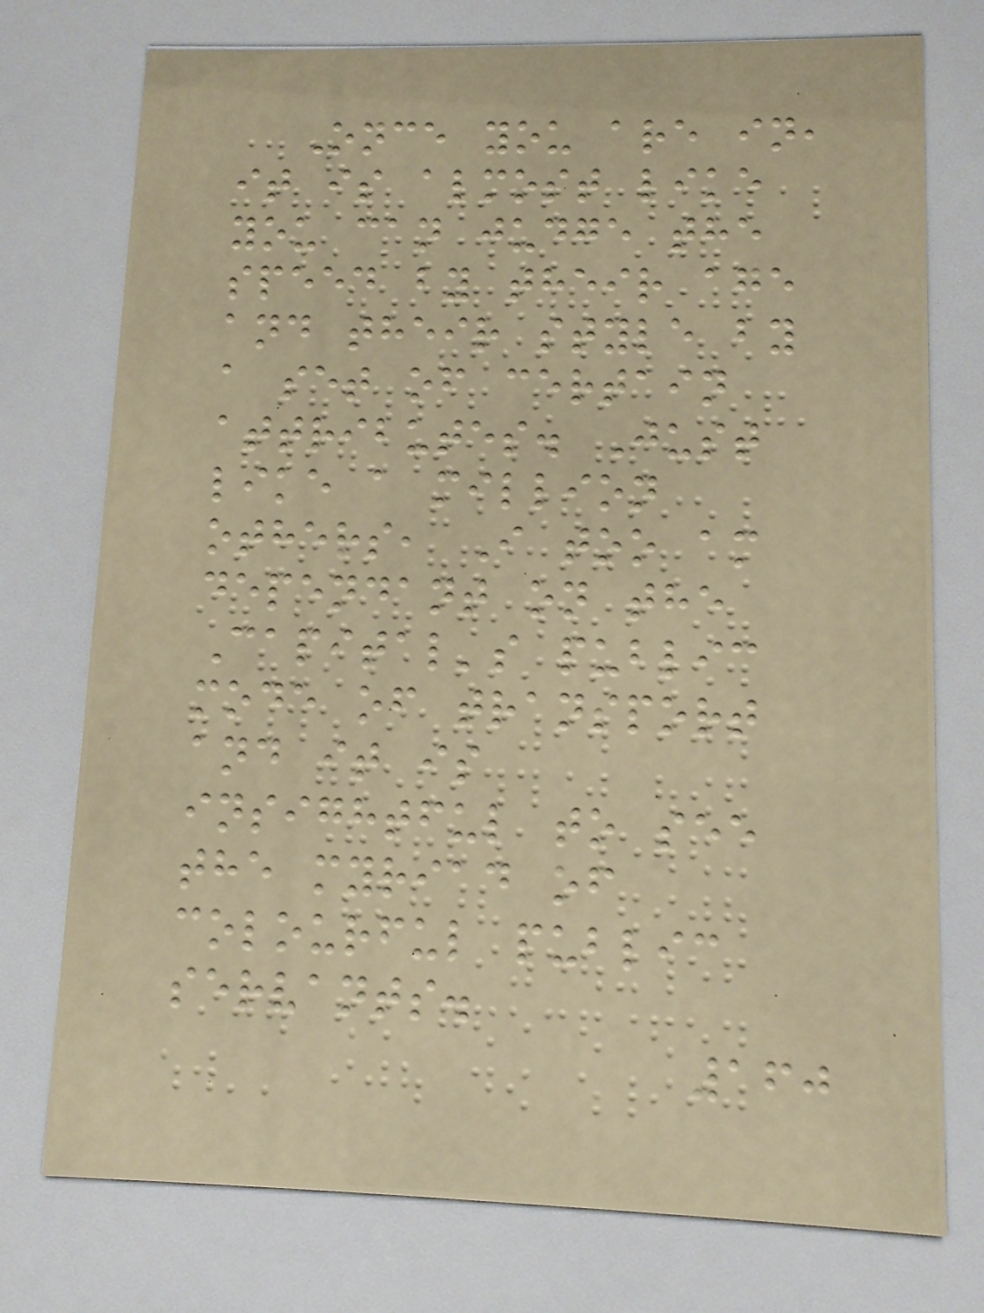Once you are in,
it is almost like
you can judge the
speed by their age
and their style by
a set of certain
attributes. Just
like a million
others, I too am
dependant on the
Capital's public
mode of transport
and it is
insightful to see
the myriad of
colourful public
servants.
160
